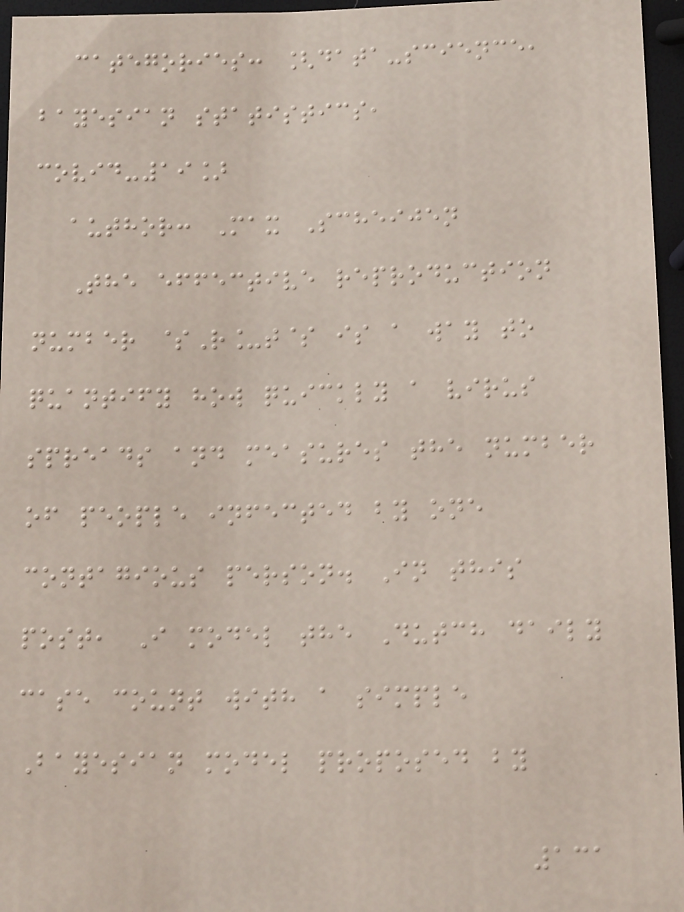categories: [data-science,
bayesian statistics,
covid-19]
author: Max Scheijen
The effective reproduction
number $R_t$ is a way to
quantify how quickly a virus
spreads and measures the number
of people infected by one
contagious person. In this
post, I model the Dutch daily
case count with a simple
Bayesian model proposed by
131
